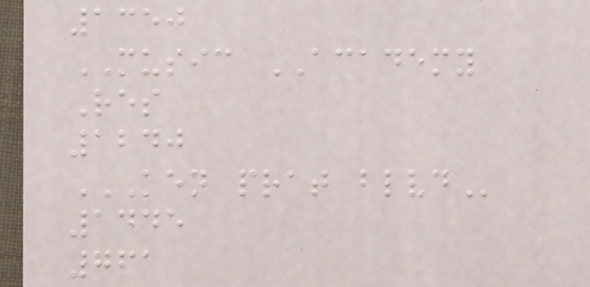1350
MUSIC ACADEMY
Res
1240
KEN PRAT BLVD
1445
761
